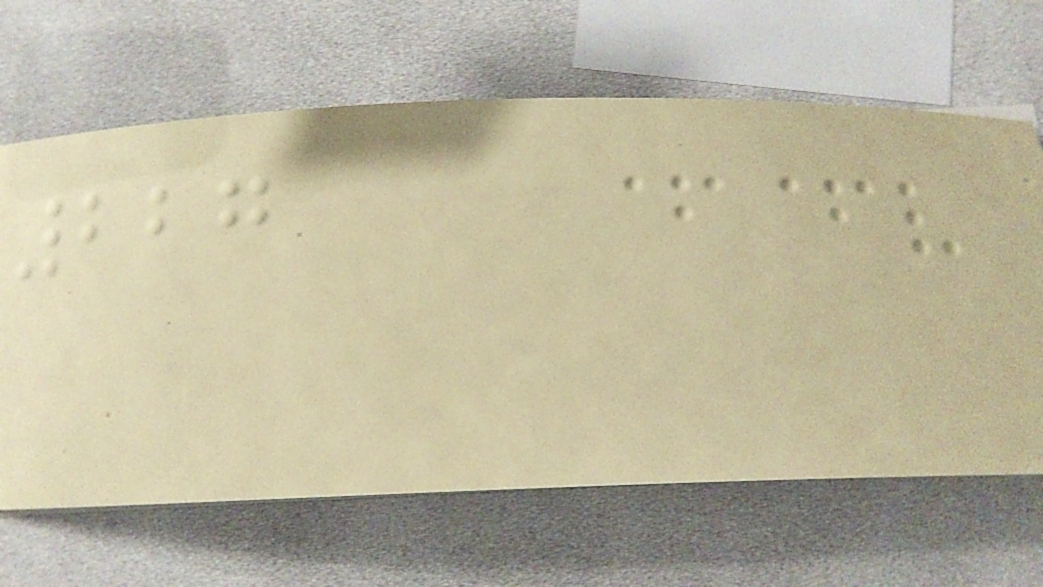227
